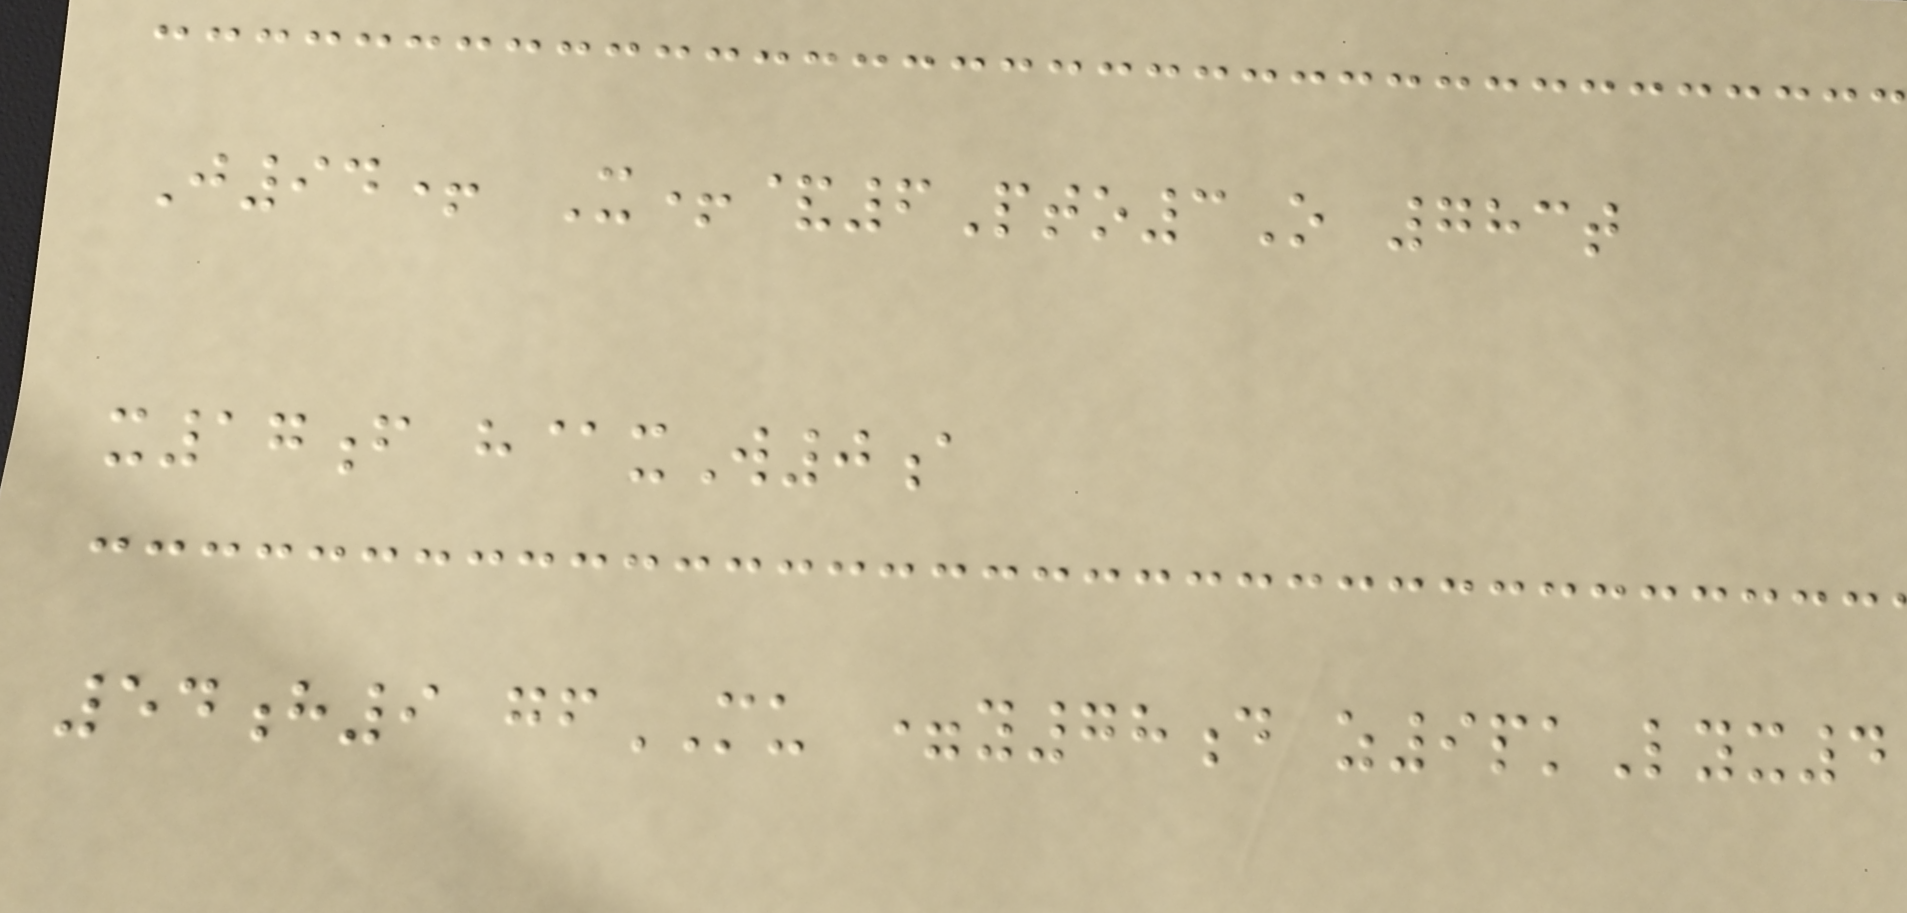J94+ X+&6Pto3O 783t
x17f h@xW0a
54h9 gfMU =y78d z9pkLyx4
